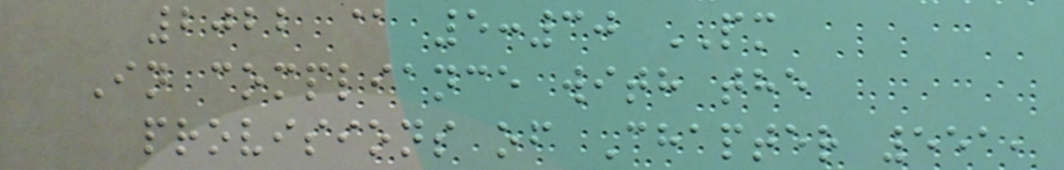2022 @ 5:30 PM
In compliance with the
provisions of Chapter 551,
